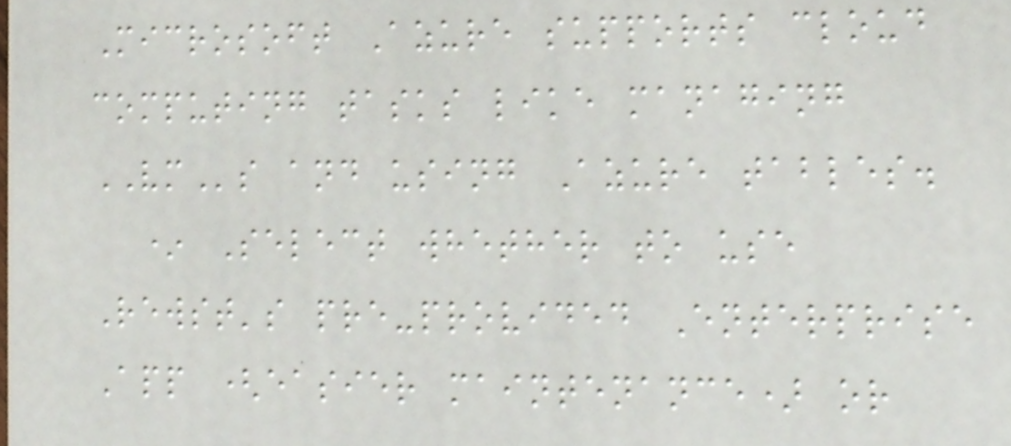Microsoft Azure supports cloud
computing tasks like managing
VMs and using Azure tables.
* Select whether to use
Rewst's pre-provided Enterprise
App (easier maintenance) or
